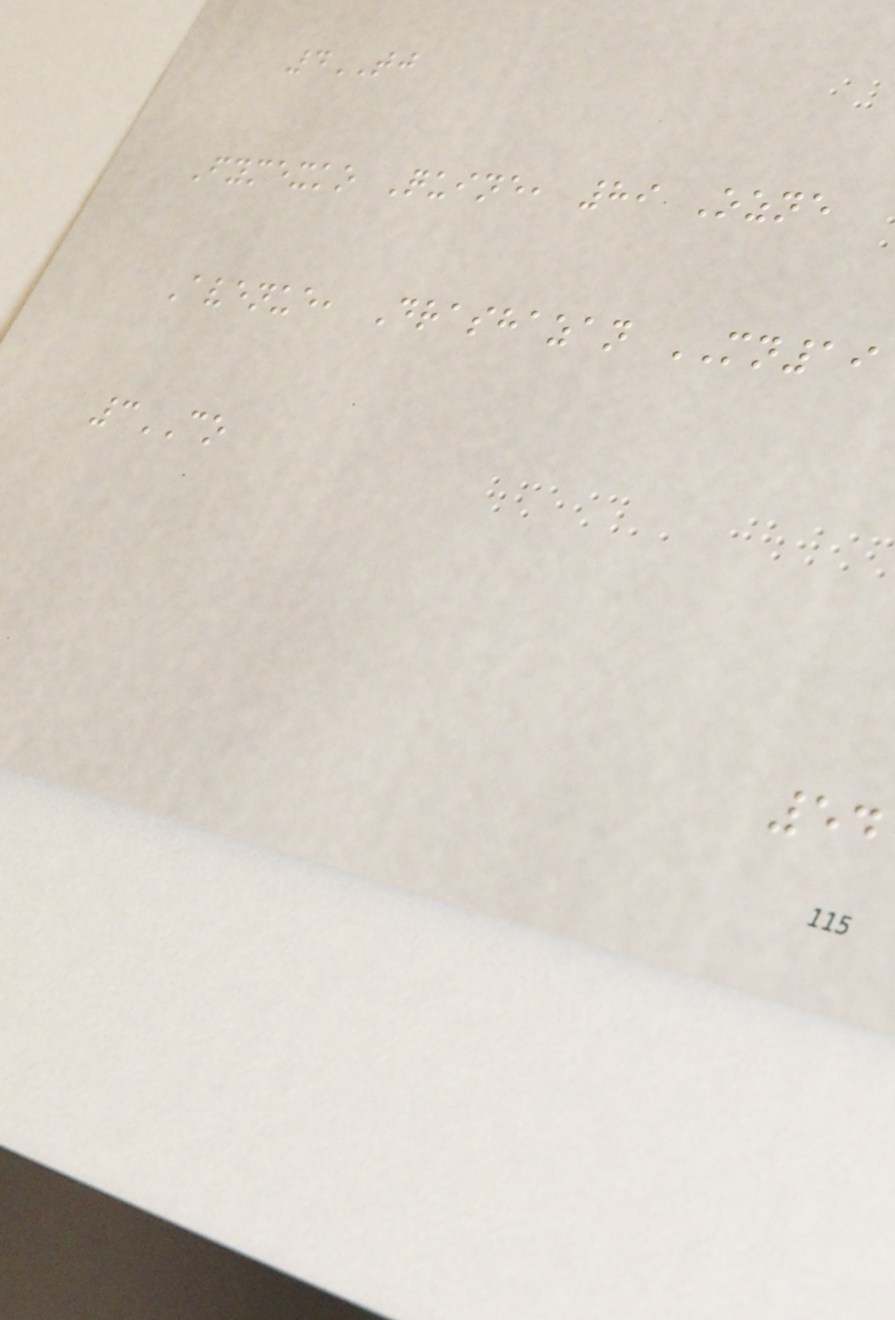4TJ
Fymexko Quine, 89 Ozne
Avenue, Drashazan MN19
3CO
54
